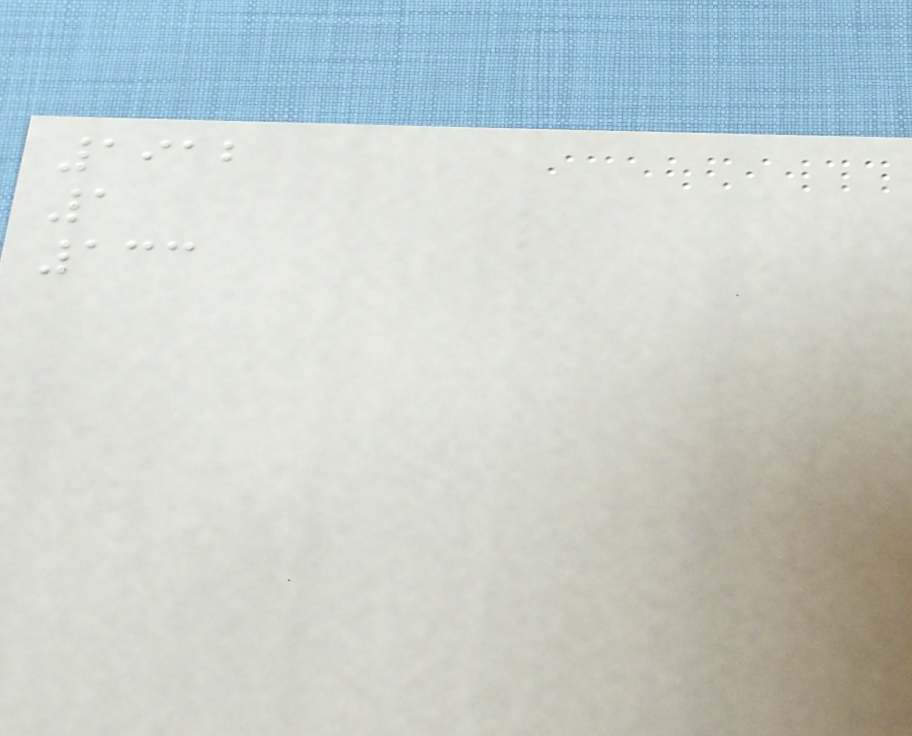1912
1
133
